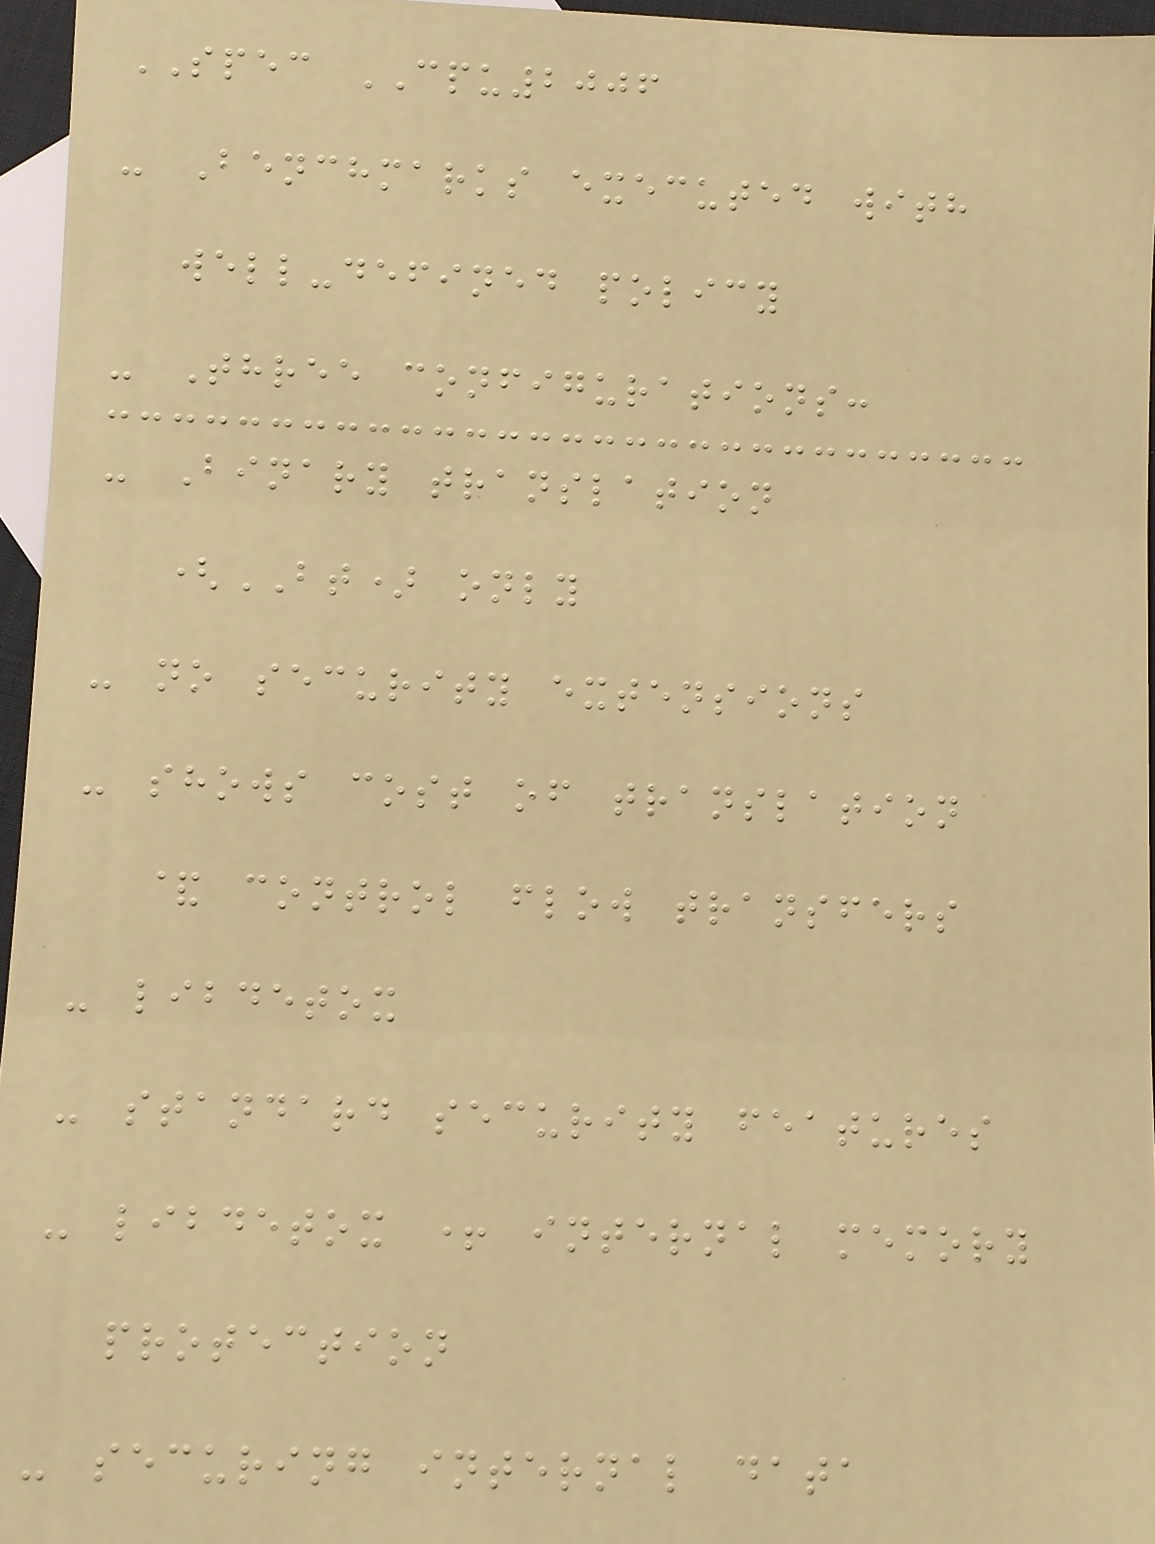SPEC CPU2006
- Benchmarks executed with
well-defined policy
- Three configurations:
- Binary translation
(BT) only
- no security extensions
- shows cost of translation
& control flow transfers
- libdetox
- standard security features
- libdetox + internal memory
protection
- securing internal data
